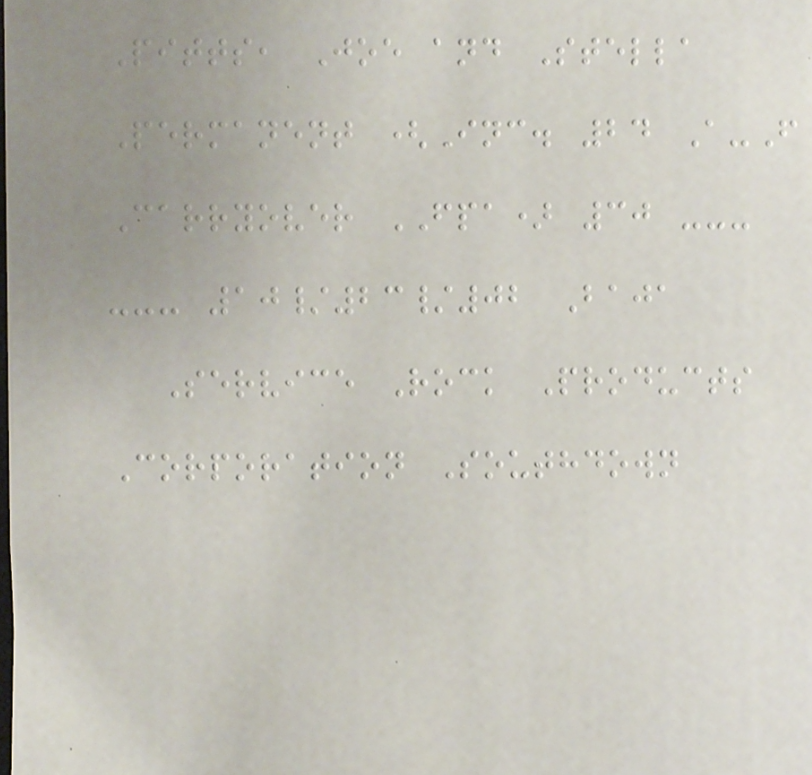Pitts, Joe and Stella
Permanent (Inc. 24 A-F
Carryover FPA) 30 ---
--- 10/23/02 Baja
Service Rock Products
Corporation Southdown
